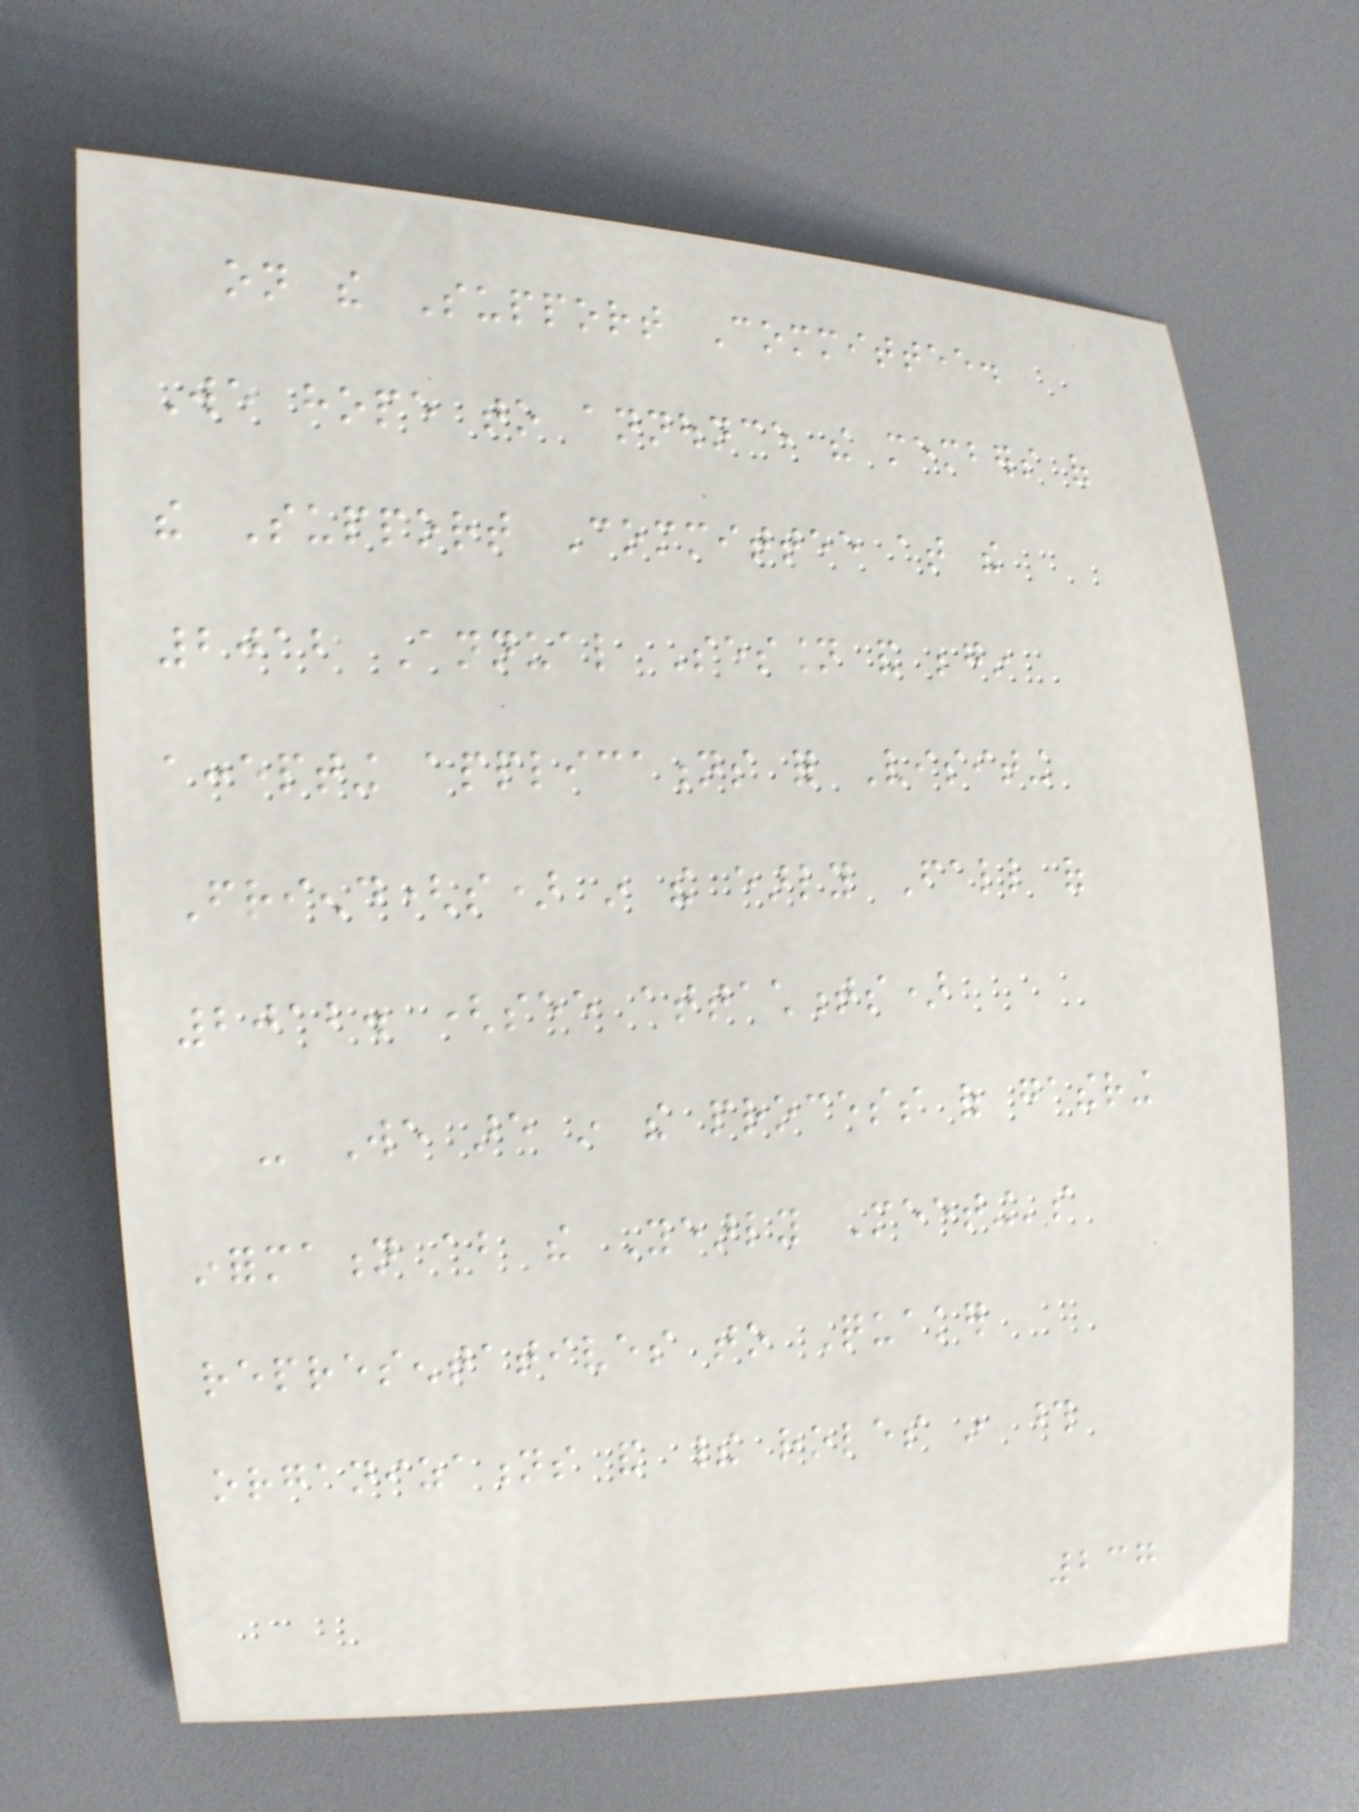on the Support Committee.
We hope to announce the members of
the Support Committee at the
2012 Annual Session and begin
accepting applications for Visiting
Friend(s) in the early Fall of
2012. (see attachments)
- We are in the process of gathering
information about the Yearly Meeting's
representatives to Quaker
organizations and their roles in those
237
